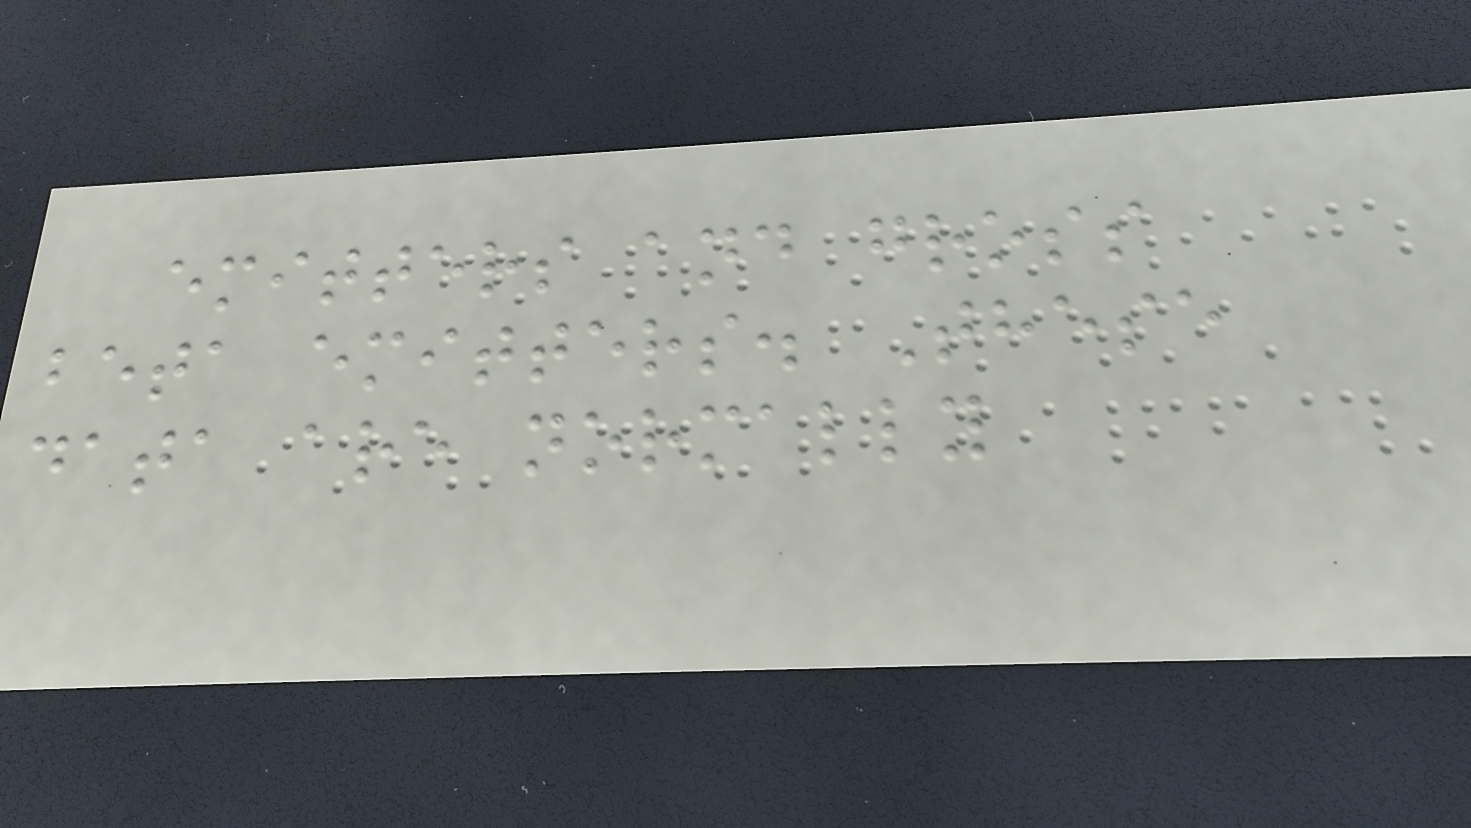emitters and gross
beta emitters. These
data are normally
